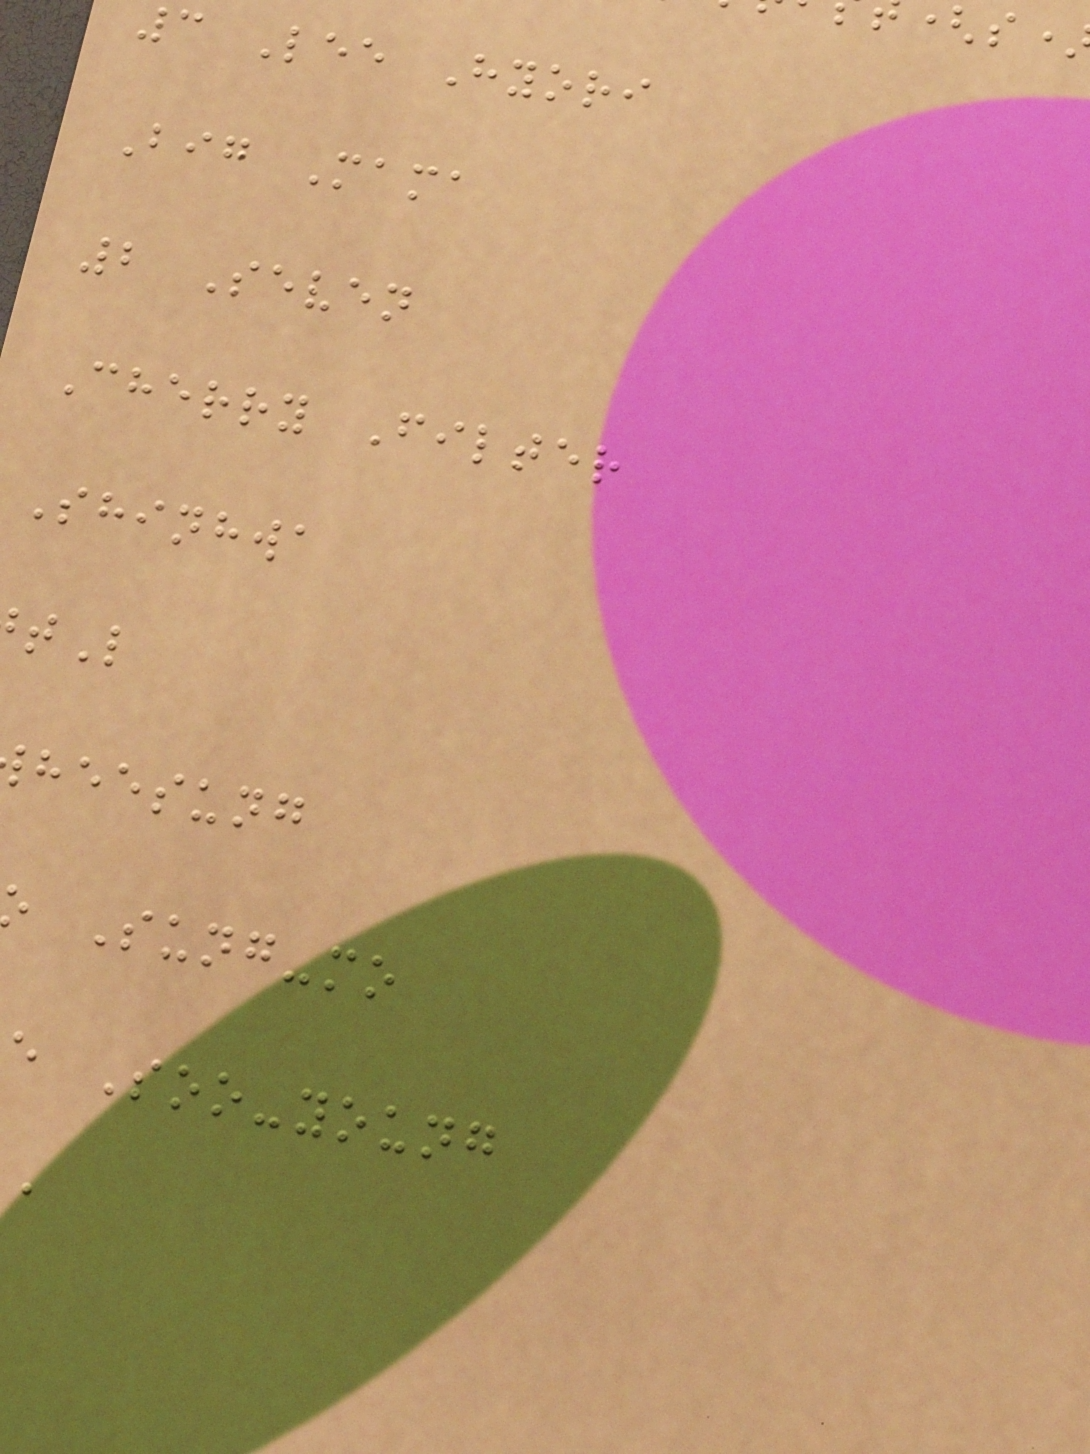3 Lee Hyori
Big Mama
2 Seven
Cherry Filter
Shinhwa
heesung
Sung-mo
e Soo-young
